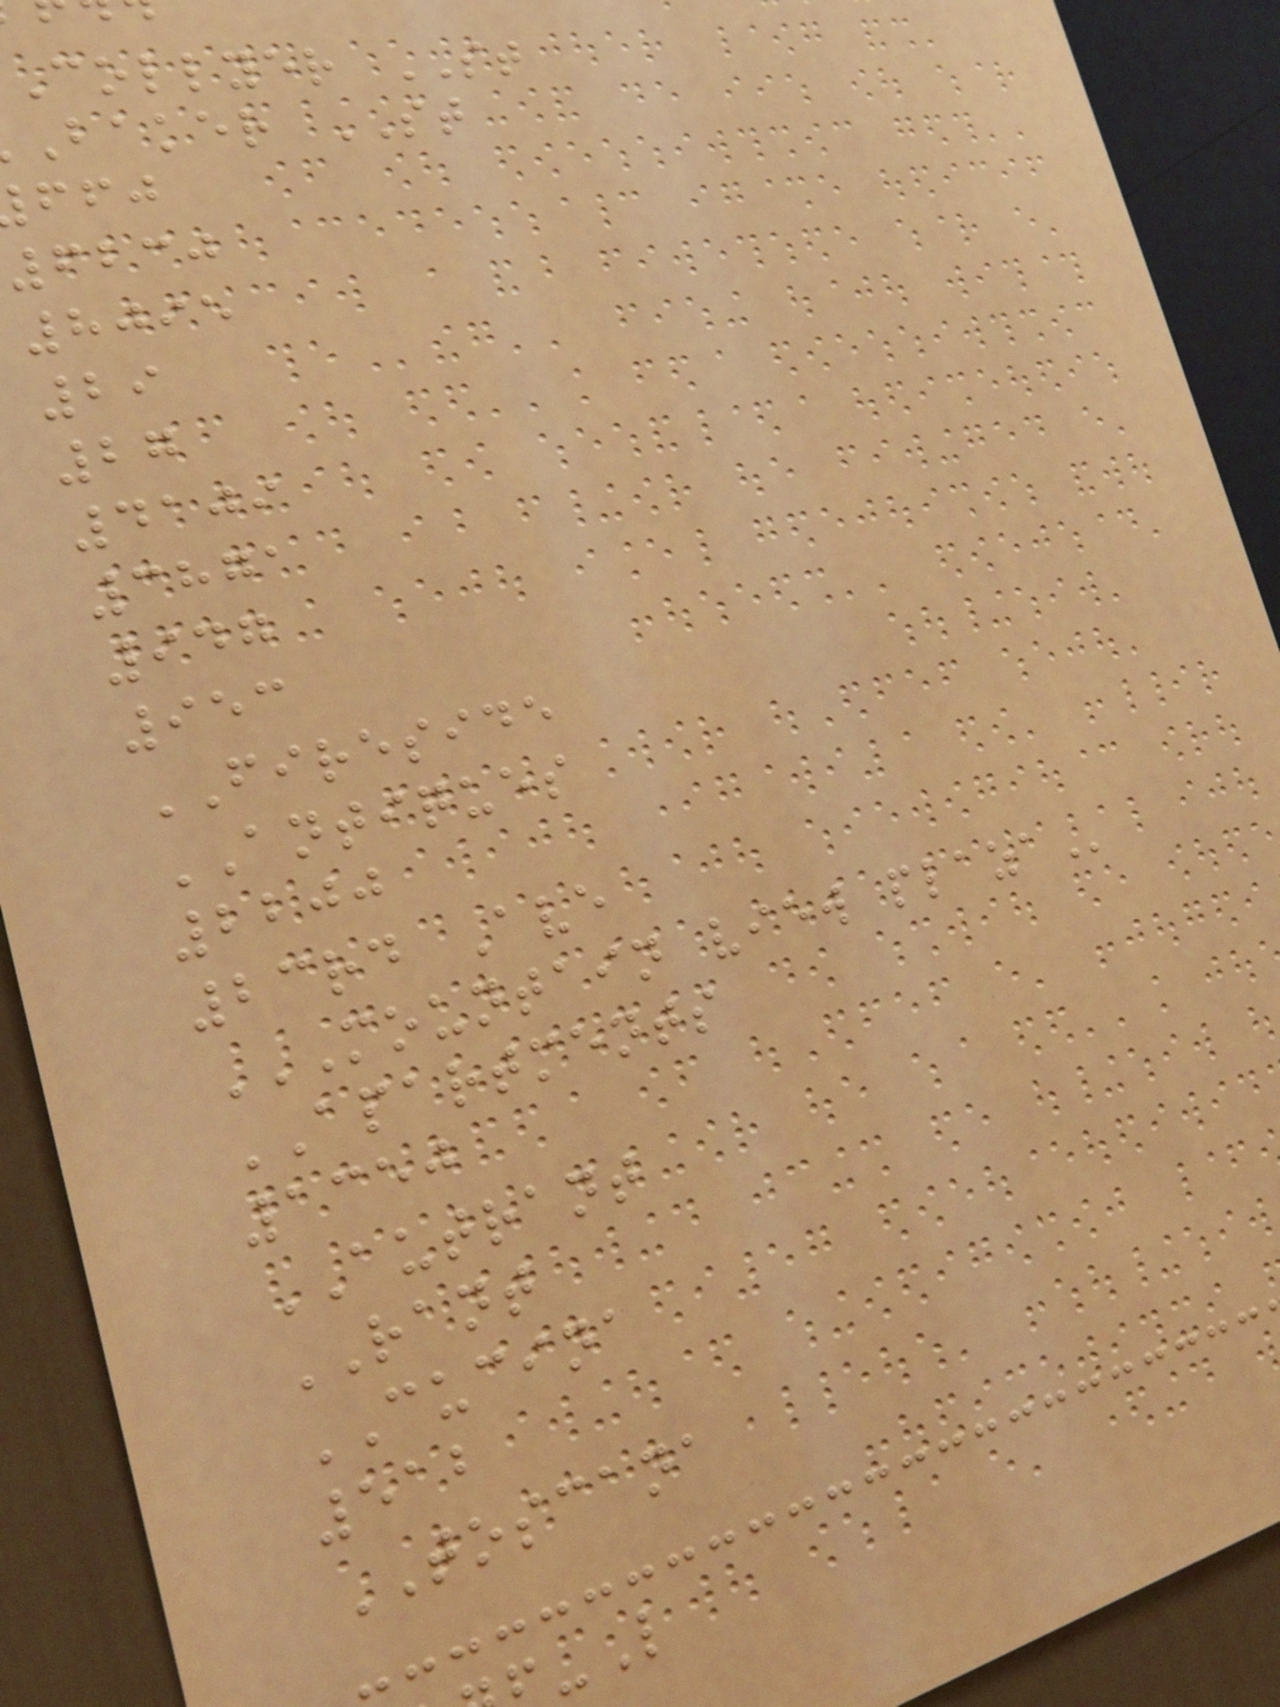collyer ST
baker ST
6230
8095
29
27
4109
3871
947
953
FIRESIDE
ANTIQUES
2200
23rd Ave
MOUNTAIN VIEW PLAZA
APARTMENTS
1350
AUTRANT
RANT
CUCINA
512
TOSCANA
